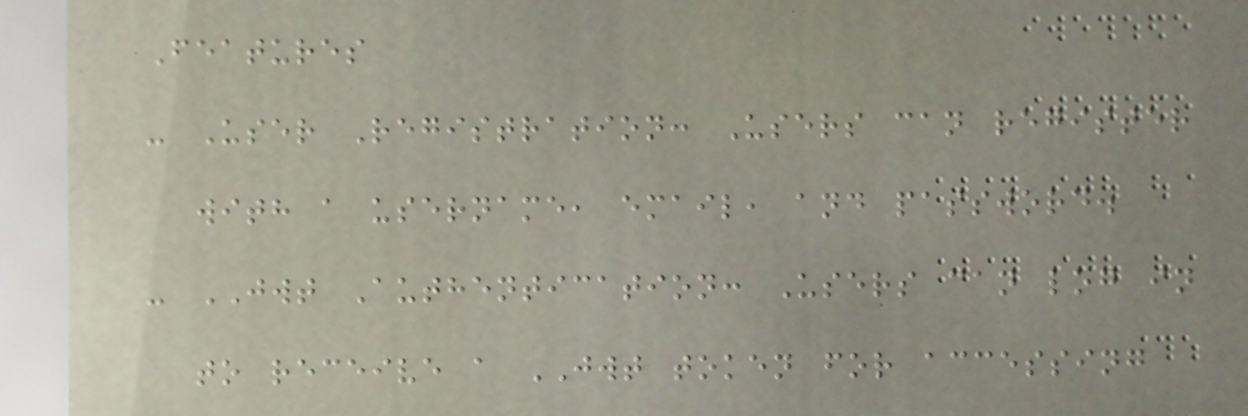Features
- User Registration: Users can register
with a username, email, and password.
- JWT Authentication: Users can log in
to receive a JWT token for accessing
